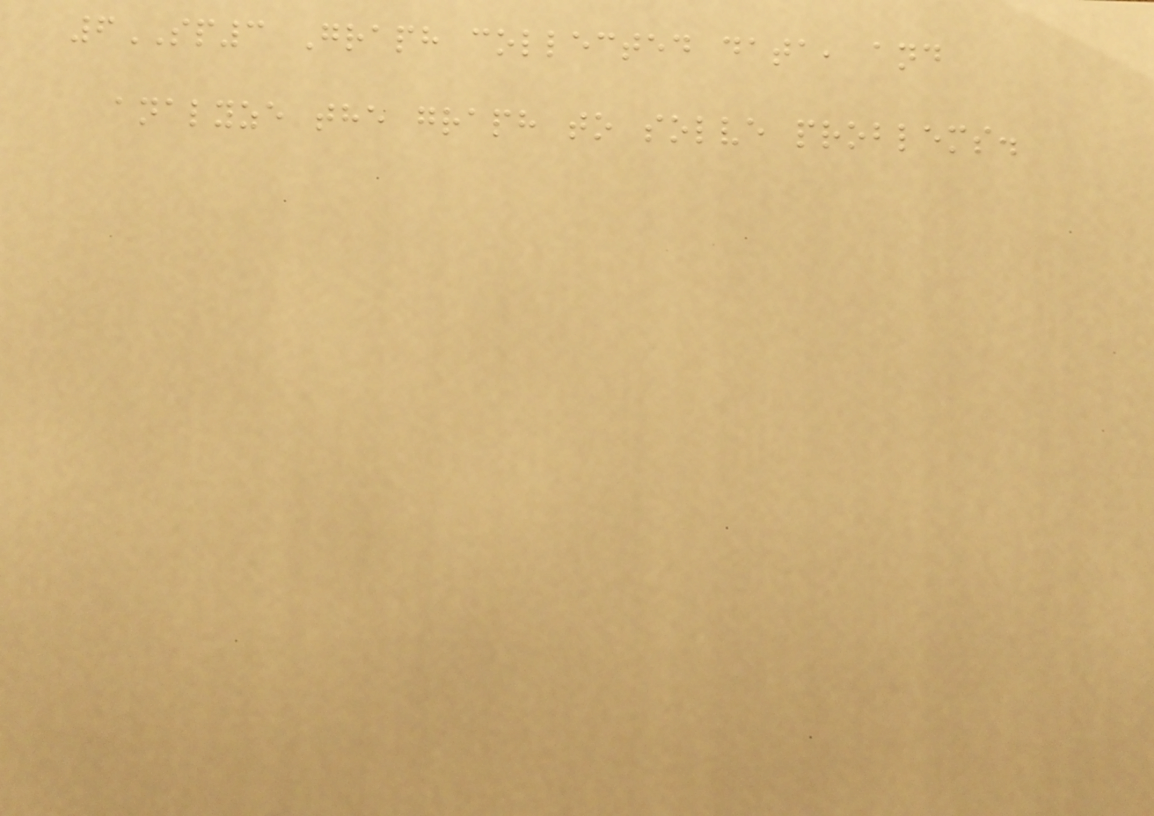6SP3 Graph collected data, and
analyze the graph to solve problems.
